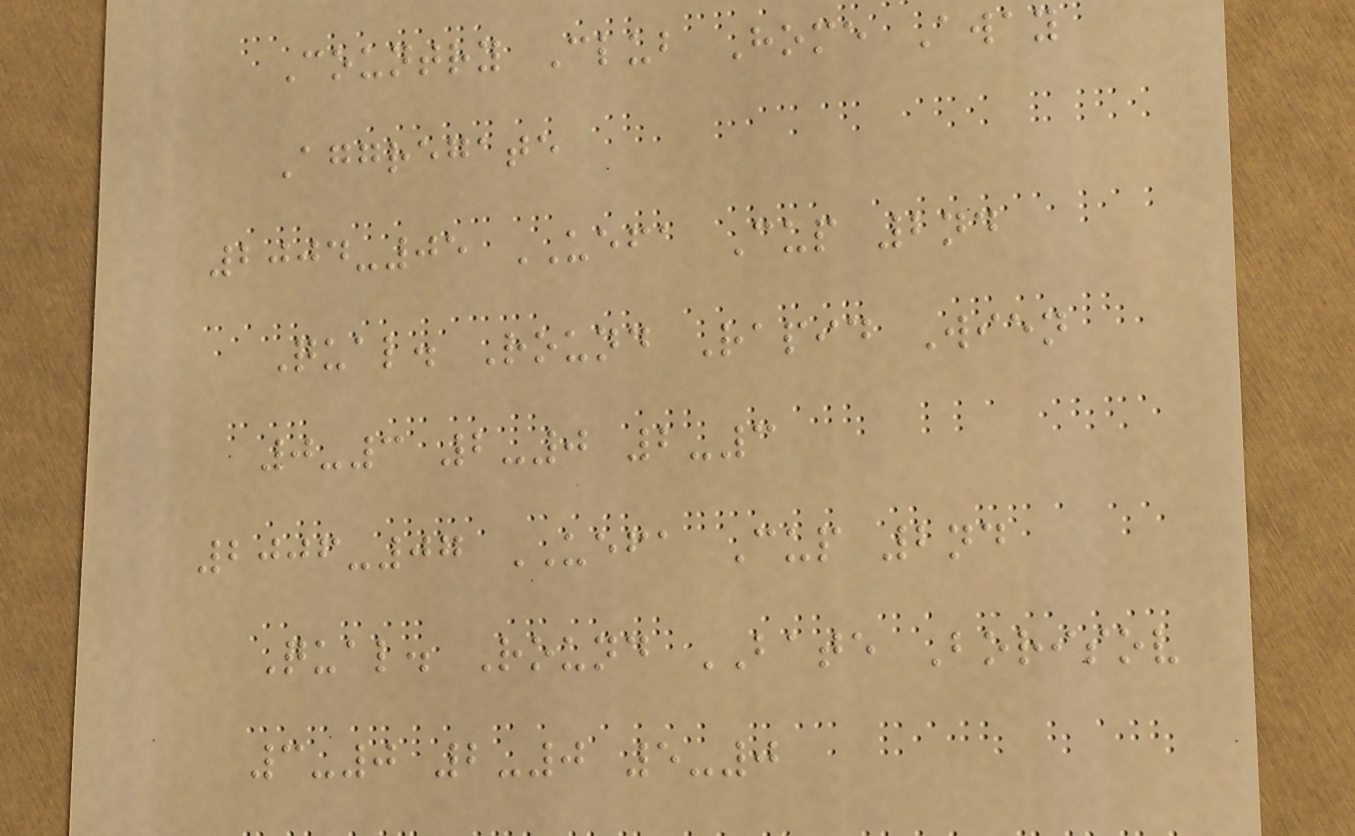Country Club Home Away
Aggregate
2004-05 UEFA Cup 2nd
Qual. Round Rapid Wien
0-3 2-0 2-3
2006-07 UEFA Cup 2nd
Qual. Round BATE Borisov
3-0 2-0 5-0
